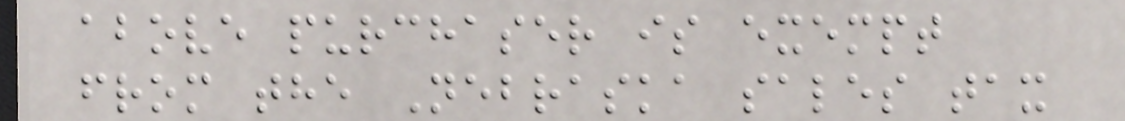above purchaser is exempt
from the Nebraska sales tax
